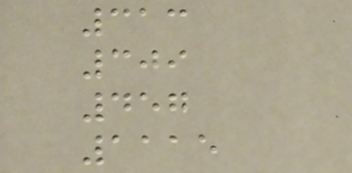313
309
457
1115
